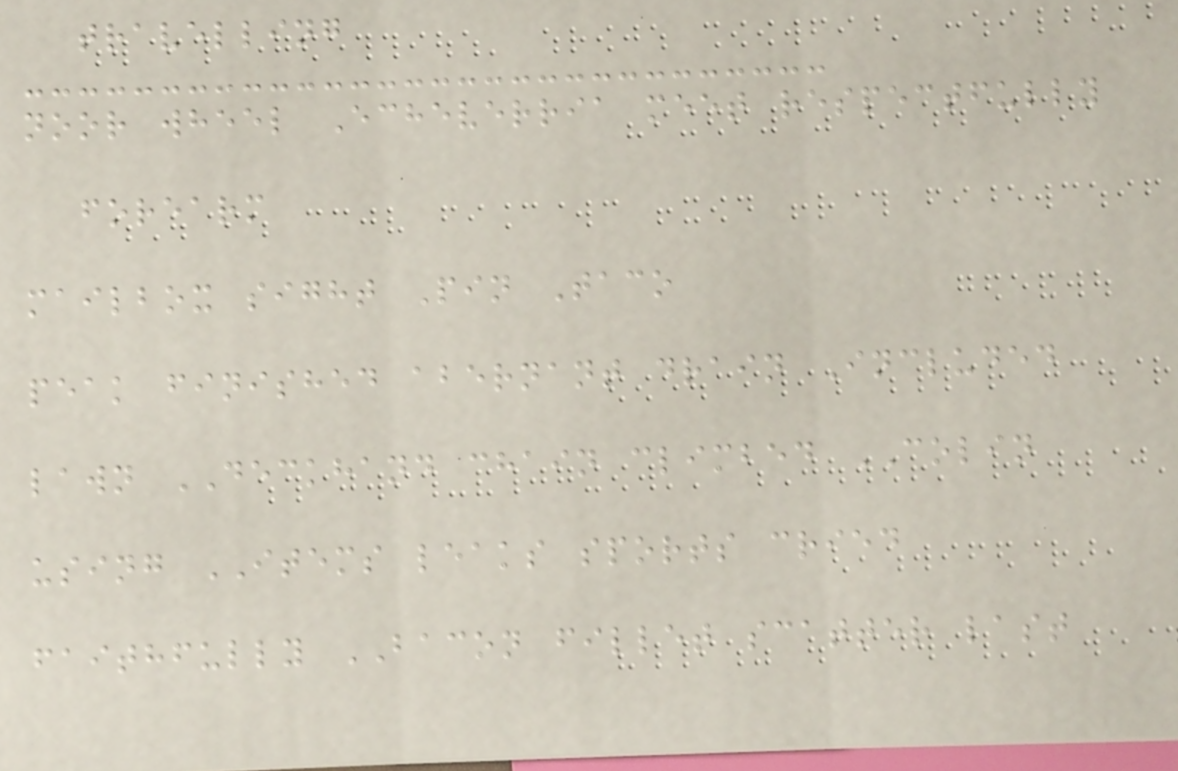travelling
noor wheel Echeverria meet respectfully
forearm
mailbox sight Pin Taco
peak finished abernant drain Included
lawn DECKHAND chain climbed COLIN
using ITEMS leaks sports cried
faithfully BACON fillet scatter last
